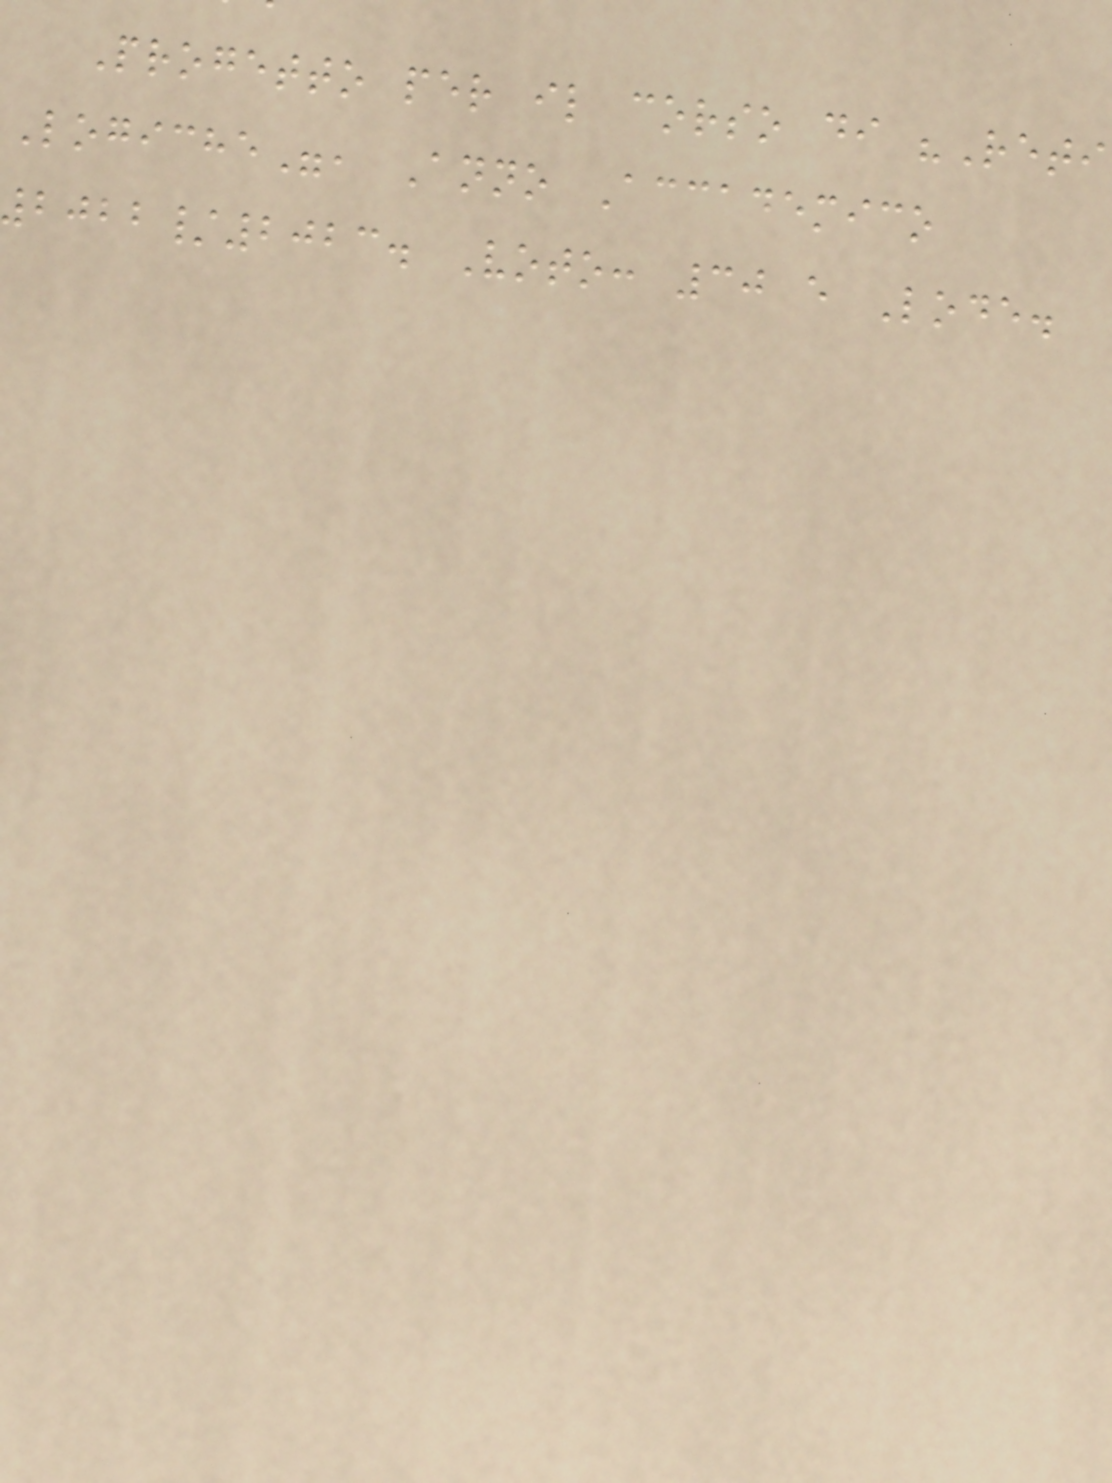Progetto per il corso di "Reti
Logiche", Anno Accademico
/2023. Voto: 30 e Lode.
